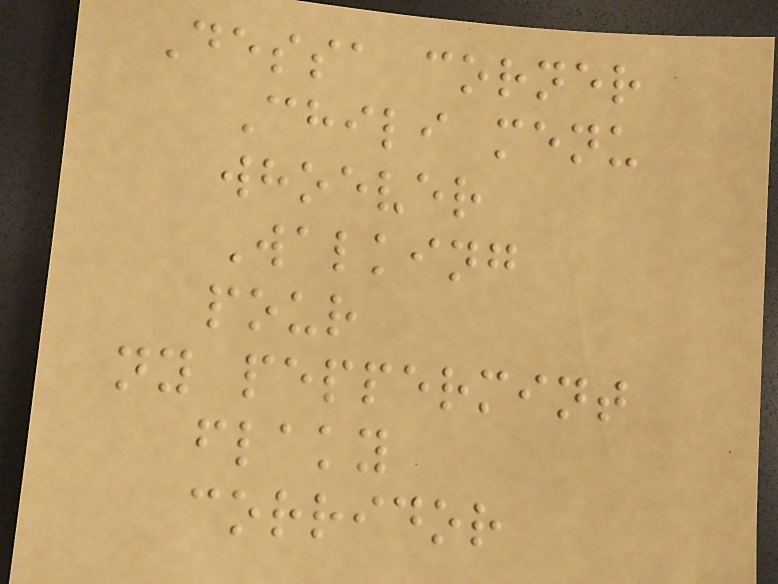Dessa corner
Chili menu
whoever
Walking
pour
ny peppermint
flaky
corridor
